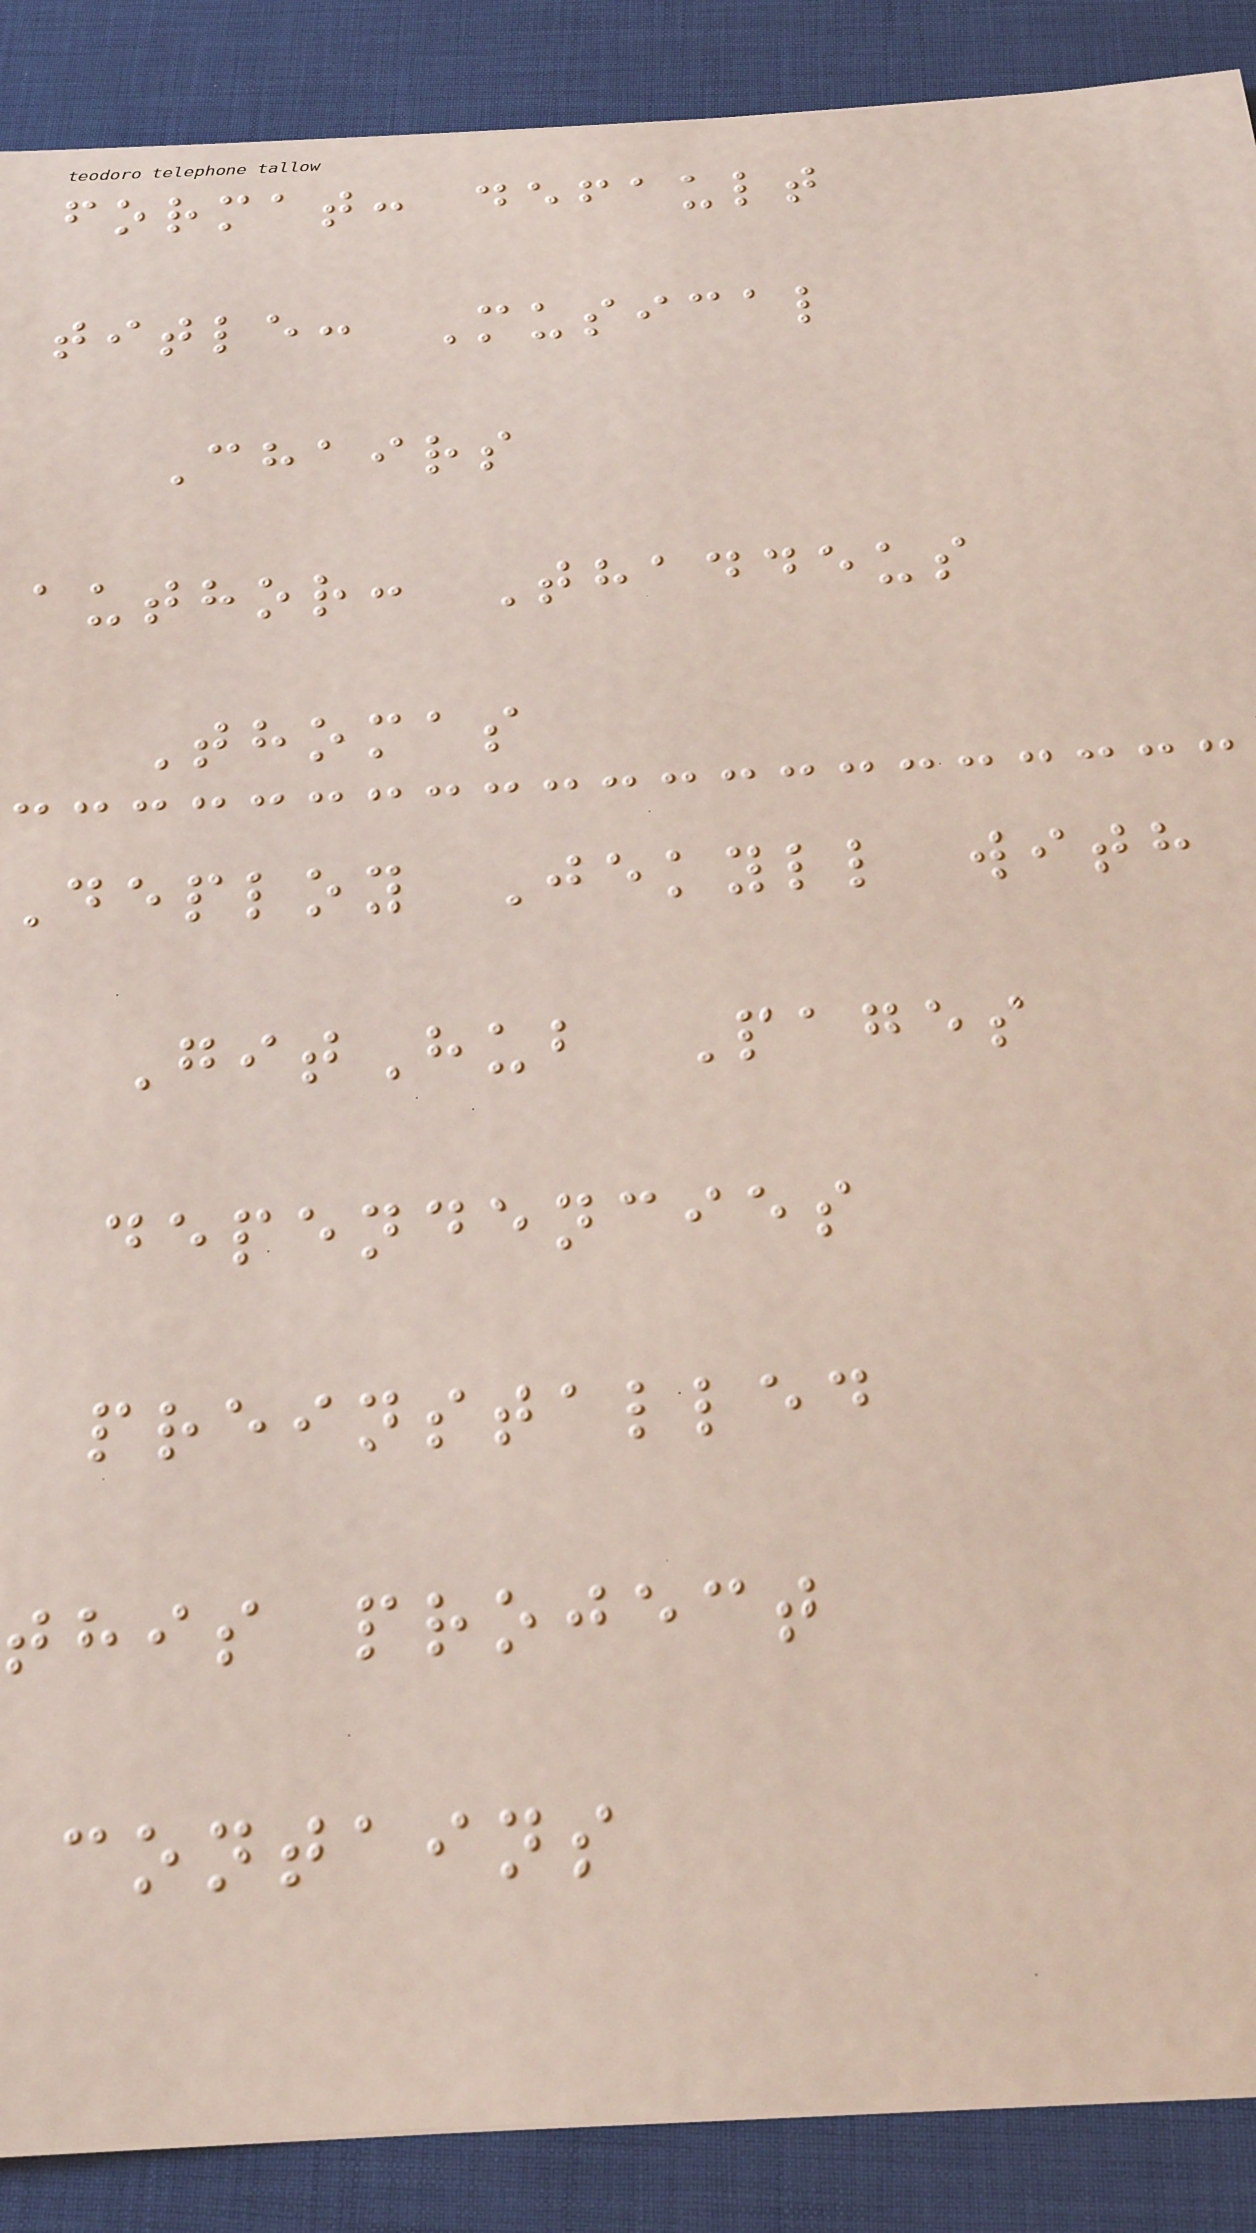format: default
title: Musical
Chairs
author: Thaddeus
Thomas
Deploy Jekyll with
GitHub Pages
dependencies
preinstalled
this project
contains
